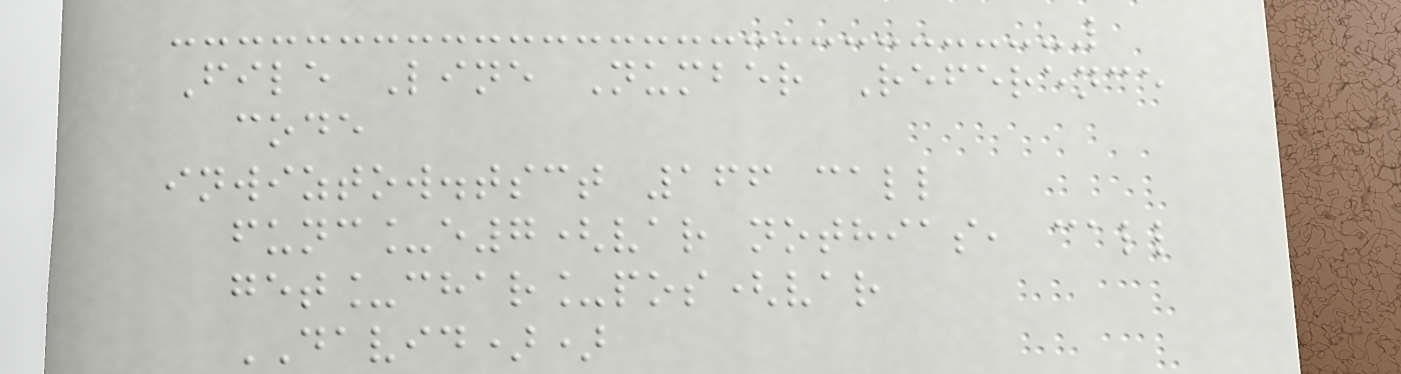File Line Number Reference
code
inwiztow.tsct 166 call
func_e7(var nothias, call
get_char_pos(var
DAVID))
